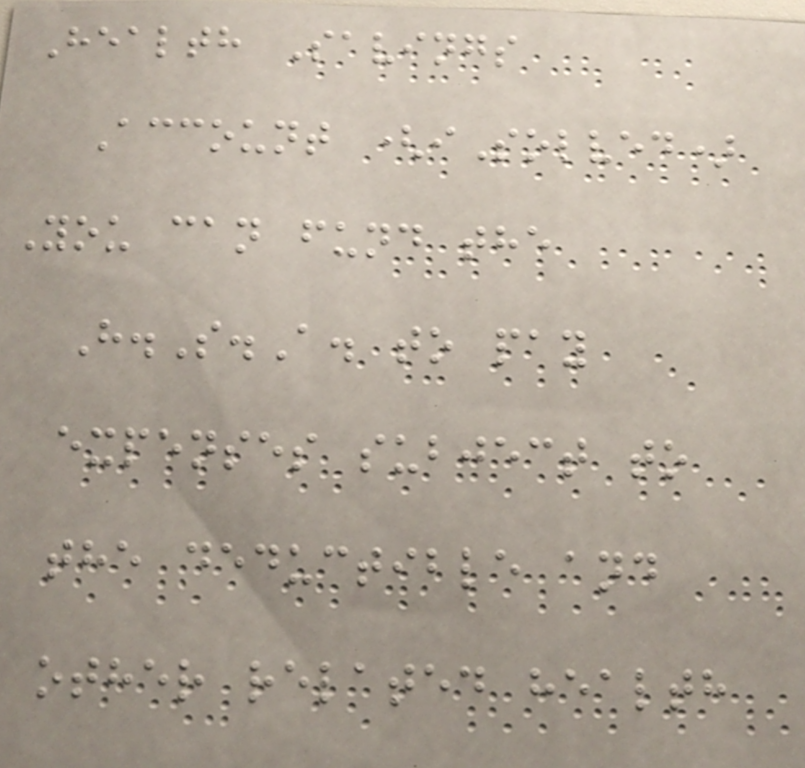Health Savings
Account (iSolved)
You can fund the
H.S.A. to pay
expenses subject to
the deductible and
other related health
